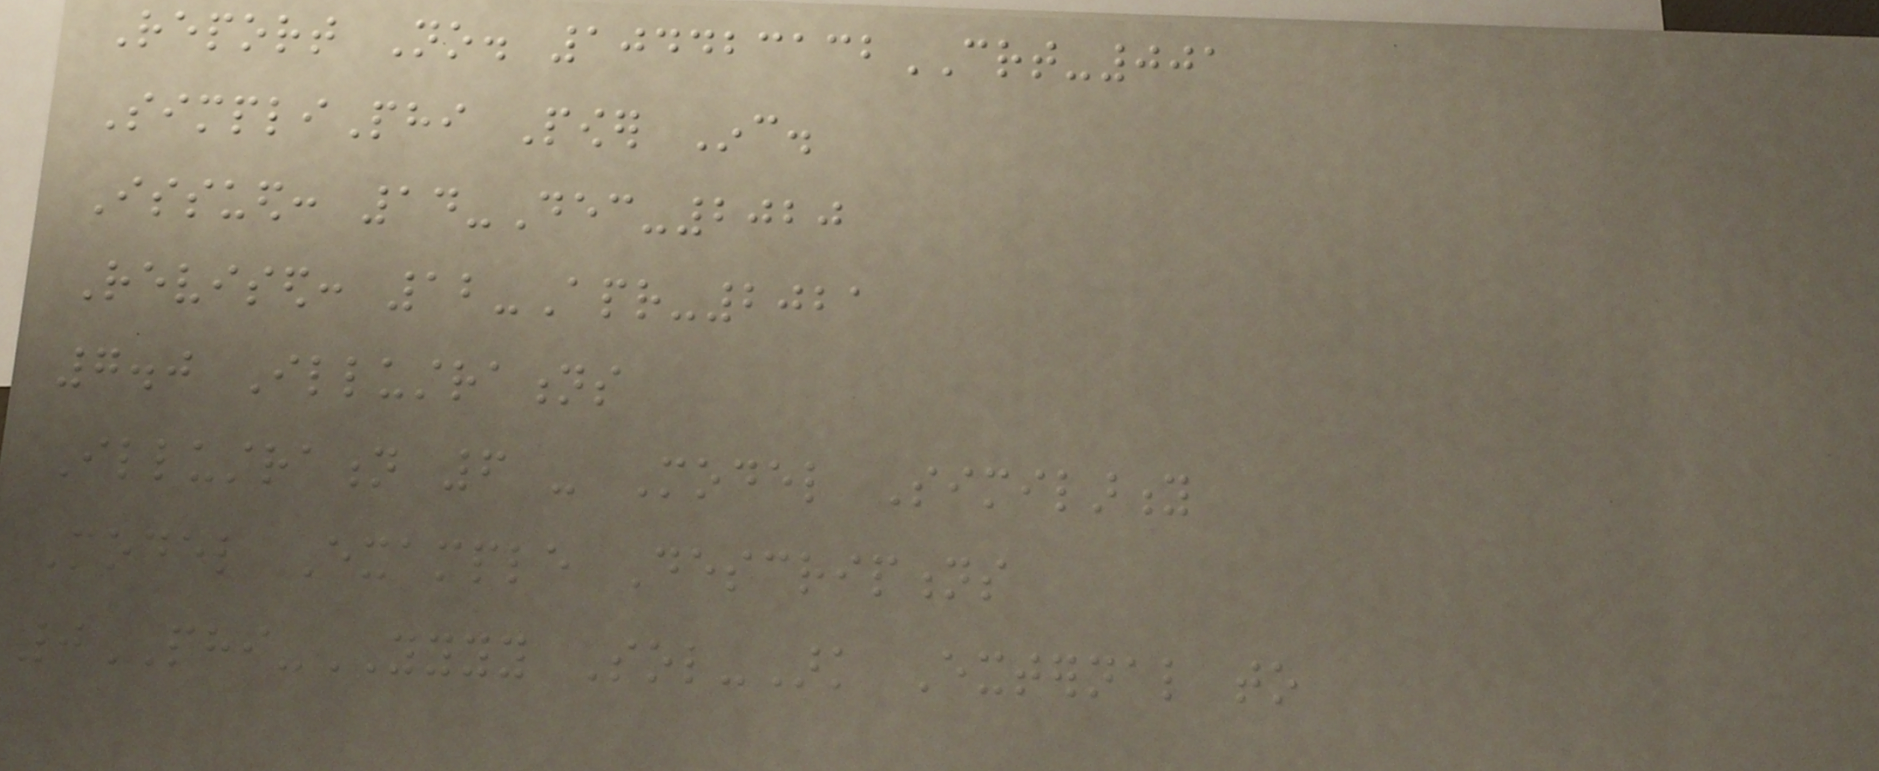Report No. 104423132CRT-001
SimpliPhi Power Inc.
Issued: 14-Dec-2020
Revised: 12-Apr-2021
7.0 Illustrations
Illustration 6 - Model Similarity
Model Example Descriptions
0PHI-YYYY Sol-Ark External to
